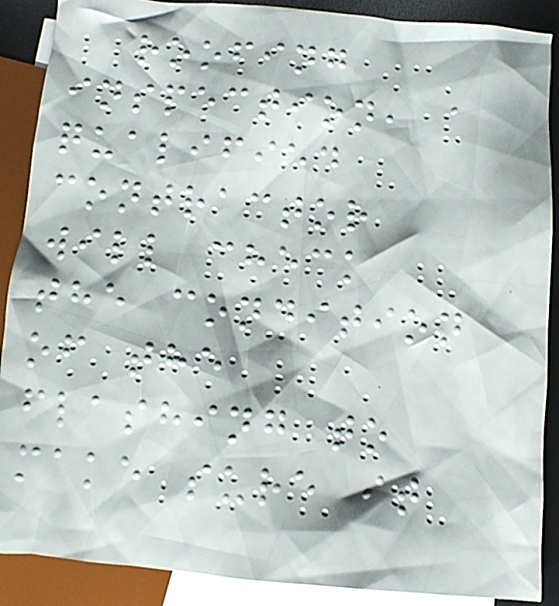roofing
inspection, a
qualified
contractor
will check
the condition
of the
flashing to
make sure it
